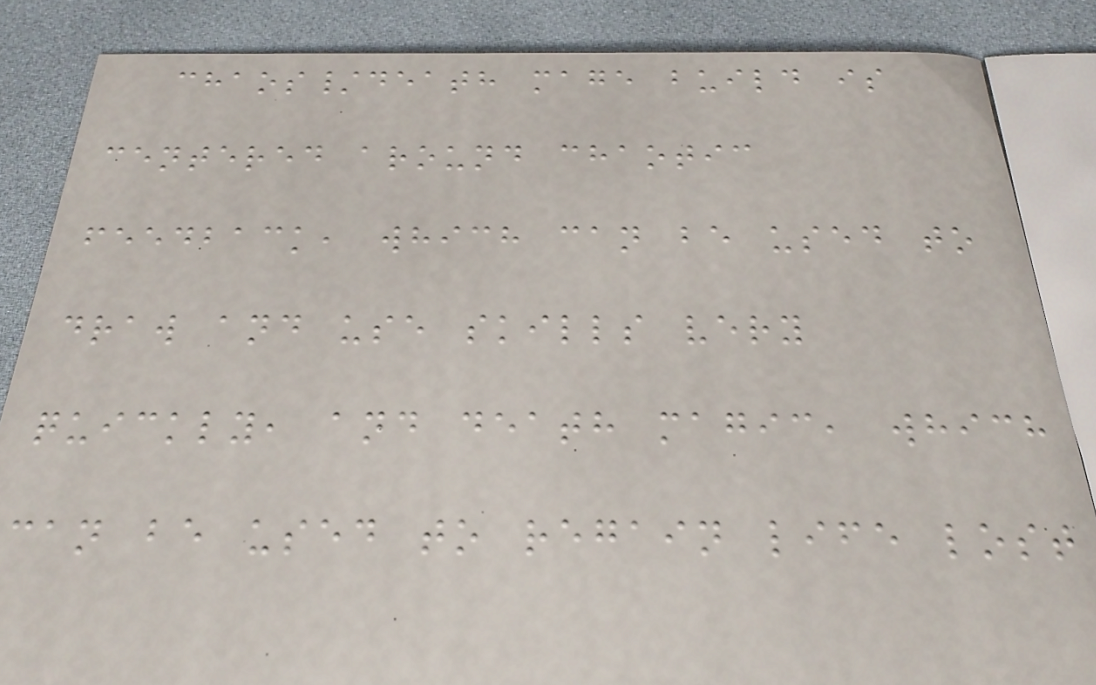chaos/death mage build is
centered around chaotic
feedback, which can be used to
draw and use skills very
quickly, and death magic, which
can be used to regain life lost
